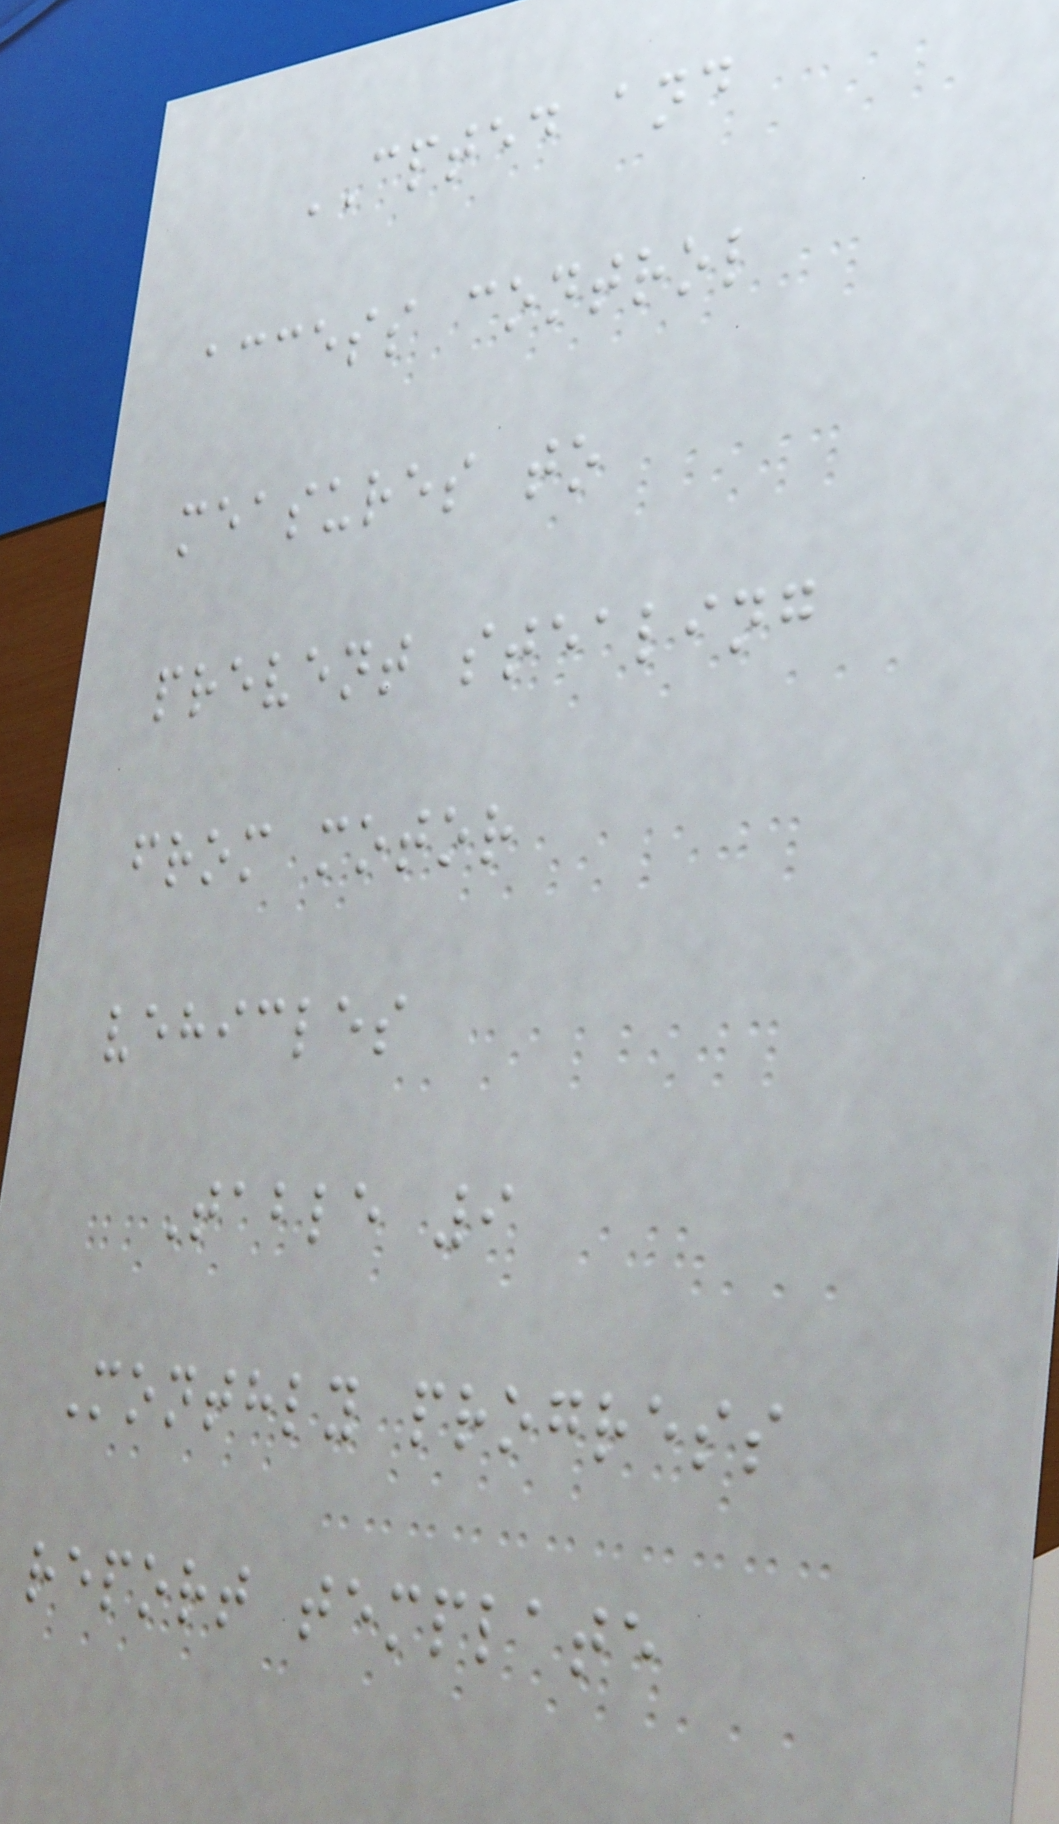CPTED and
access control
measures to
prevent stealing
from motor
vehicles
Table 9
Monthly progress
report template
